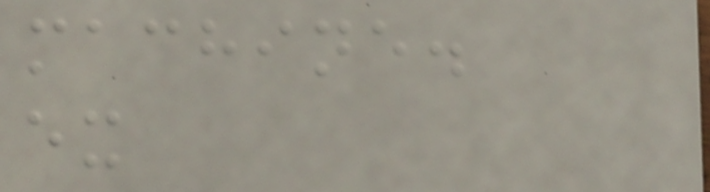machine.
ex
